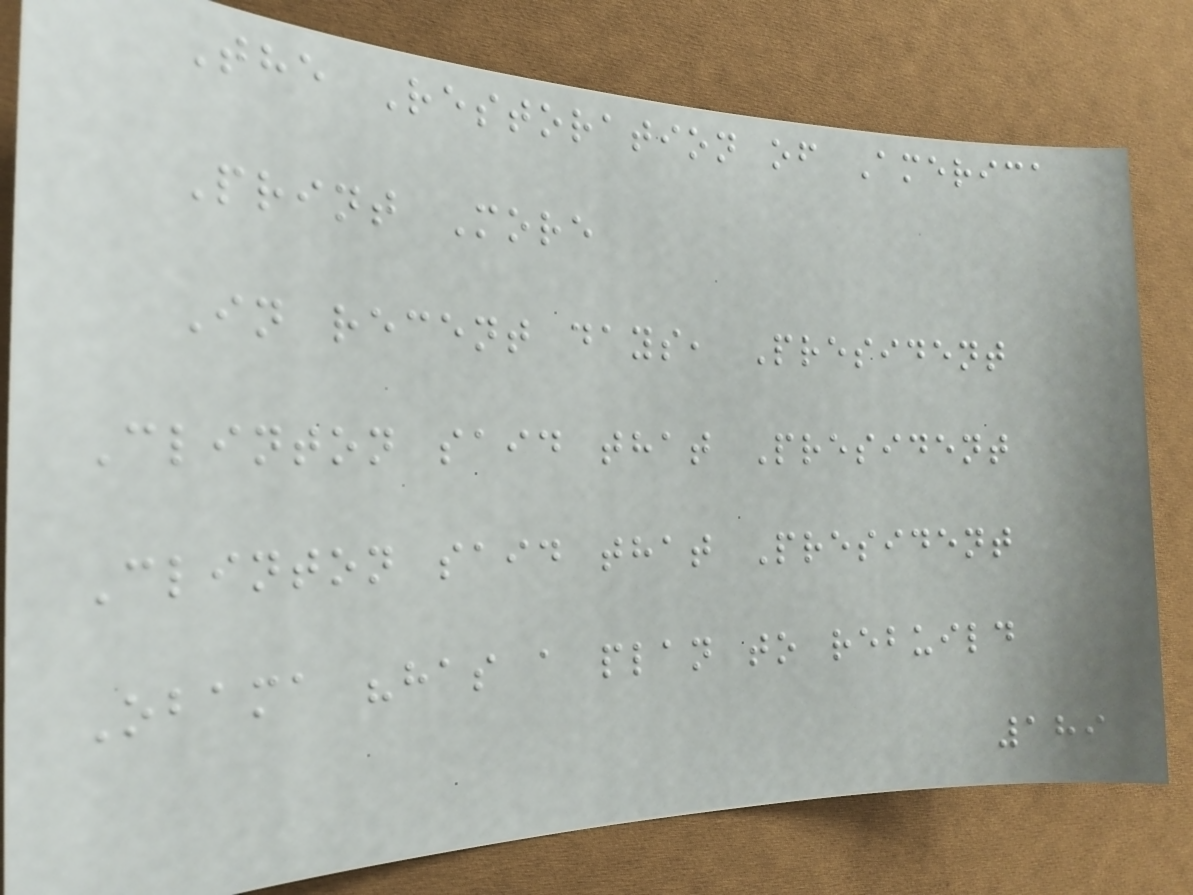The Restoration of America
Print More
In recent days, President
Clinton said that President
Clinton said that President
Obama "has a plan to rebuild
189
